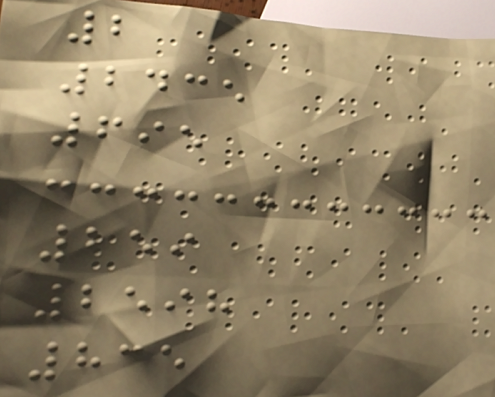2
2435
695
259
2598
835
